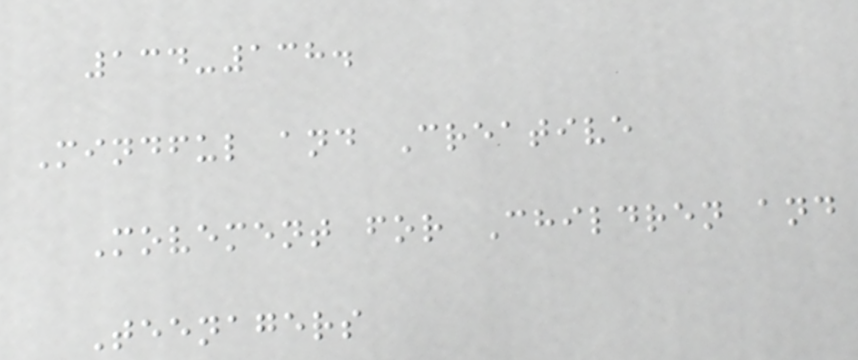134-138.
Mindful and Creative
Movement for Children and
Teenagers
